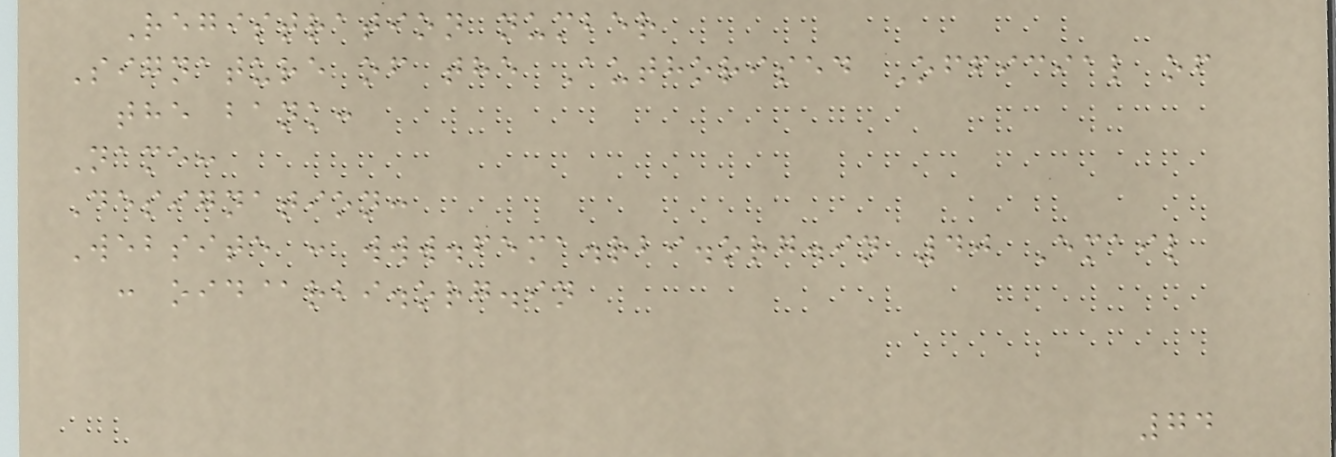Registration number
Signature of the Authorised Official of
the bank:
Name:
Designation:
Website : www.fema.rbi.org.in 40 Email
: oid@rbi.org.in
74
